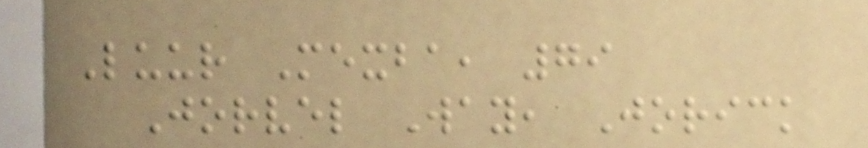Luur Mexba, 79
Jorvel Way, Jorick
